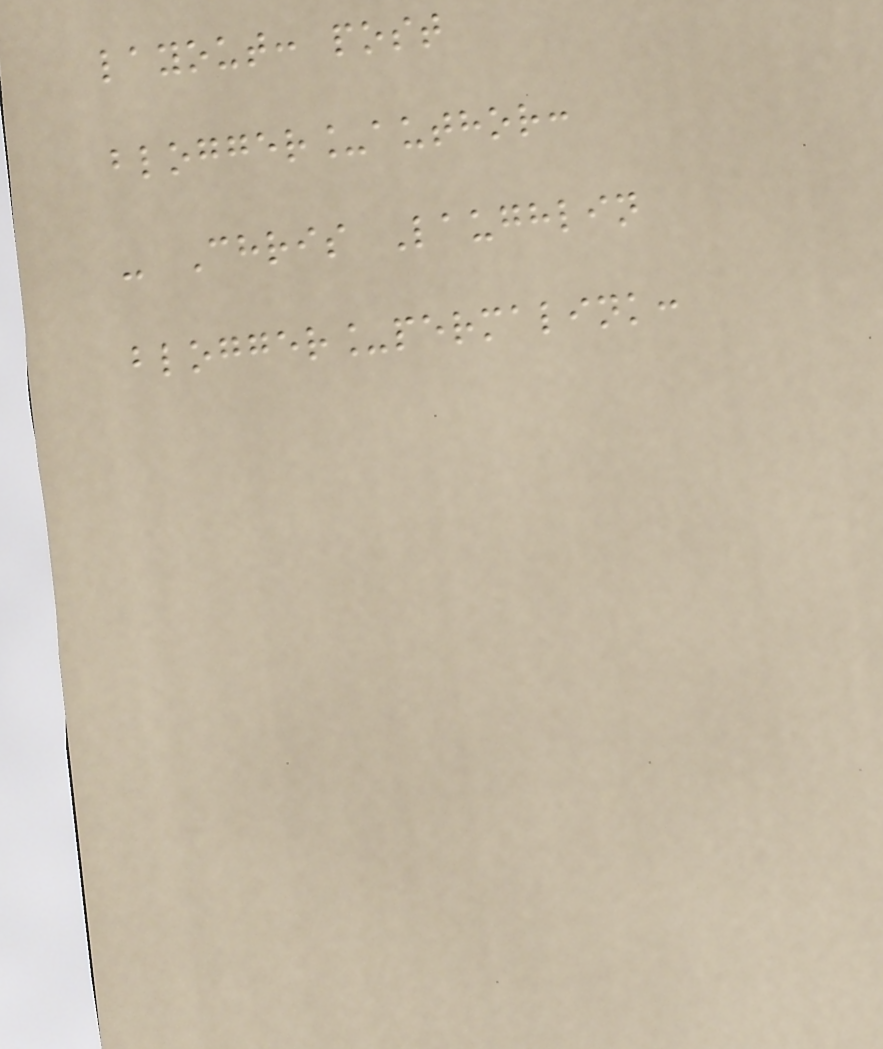layout: post
blogger_author:
- Chris Laughlin
blogger_permalink:
